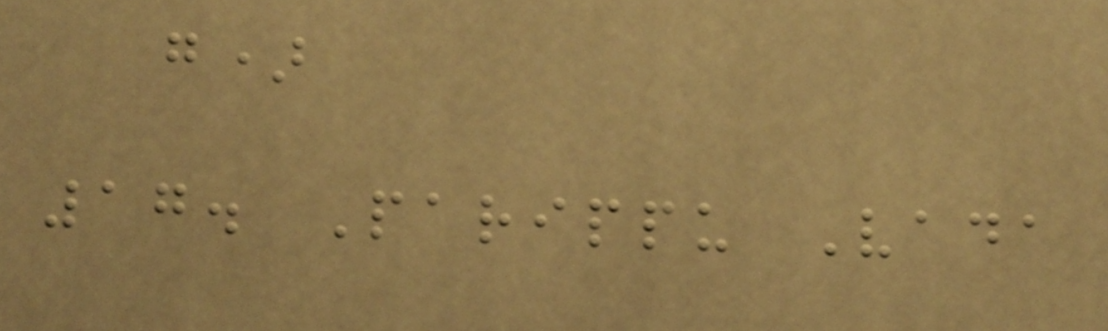g)
17. Parippu Vada
